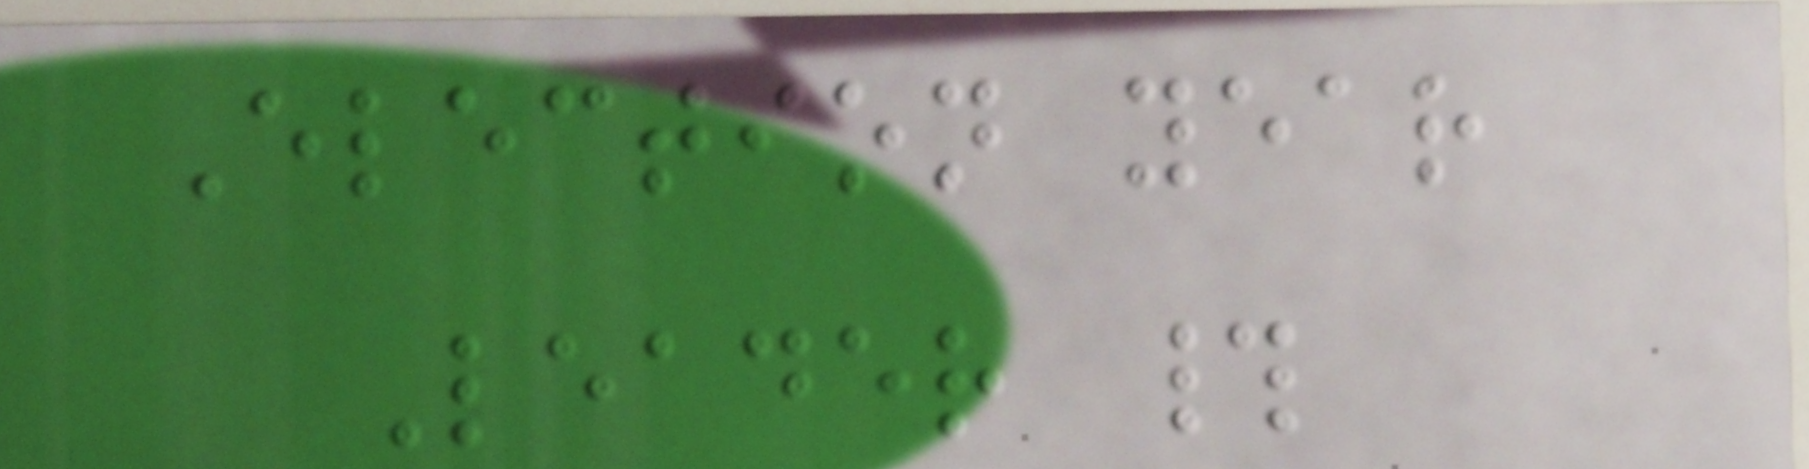Election year
Leader #
